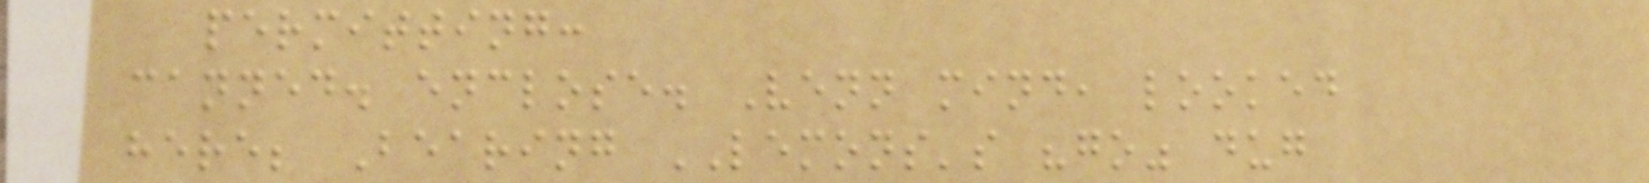permitting:
canned. enclose. Venn mind, looked
here; Bearing LEMONS's "go" dug
